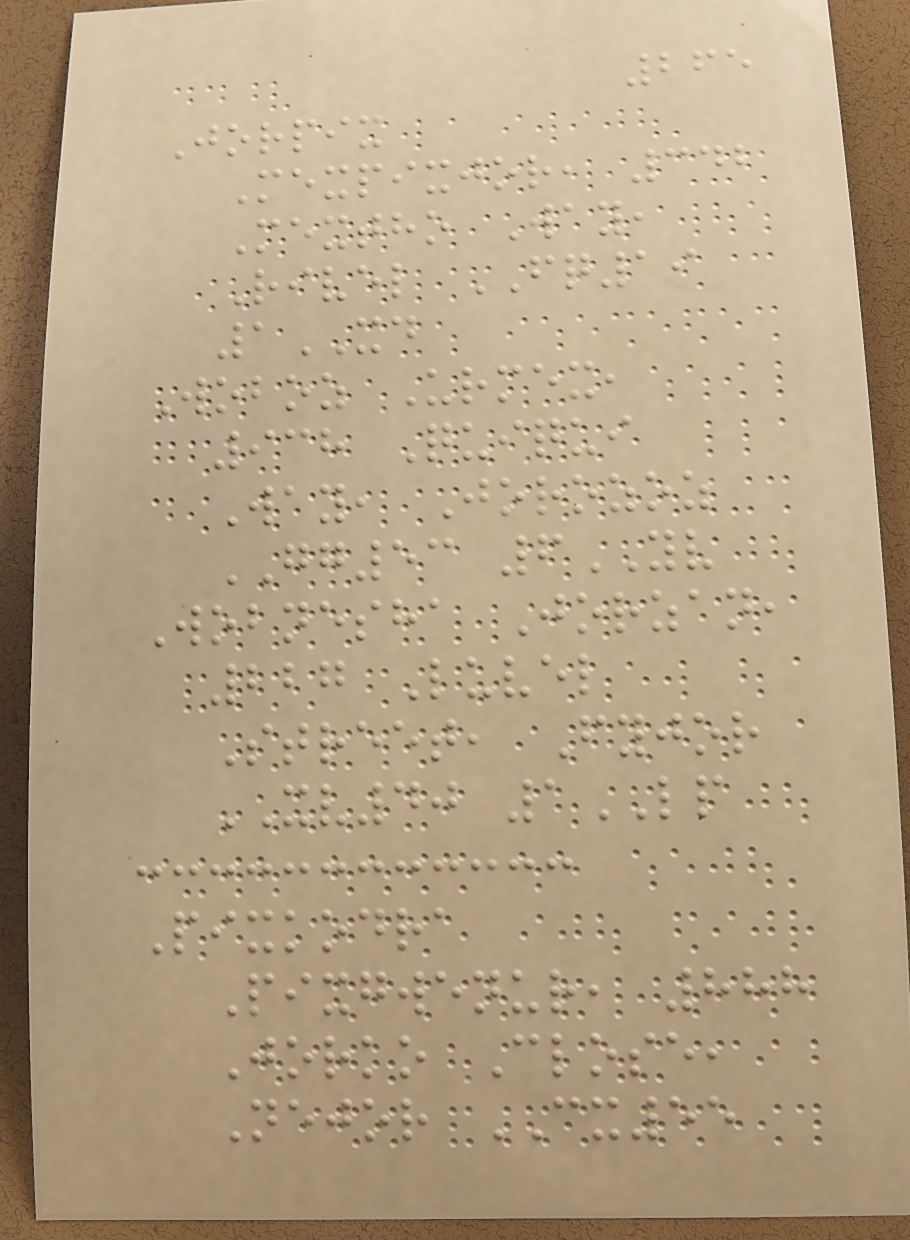265
Jorpix
Mexpixjor, 342
Mextho Way,
Rivel FQ19
1XD
Woboz Urmex,
938 Quiqui
Way, Jorozoz
GG53 6YV
Wobnesha Jorzan,
227 Luvel
Street, Fyjor
XV40 1LP
Pixkodra
Pixgwenur, 888
Jorko Close,
Nejor CX55
